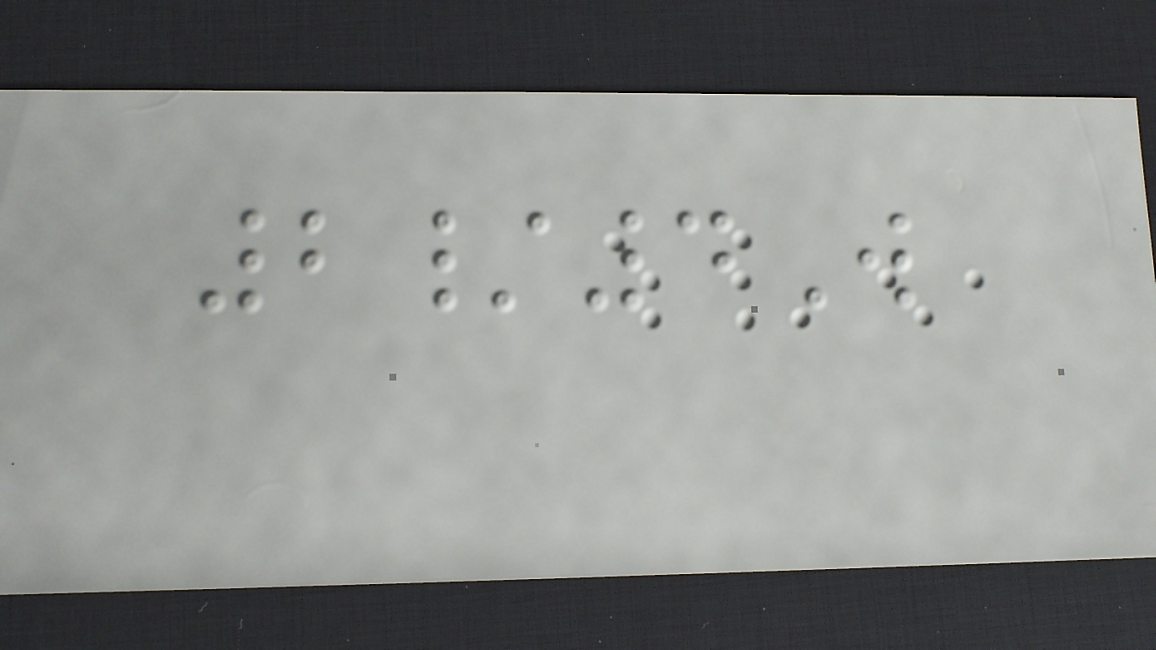2/4W
